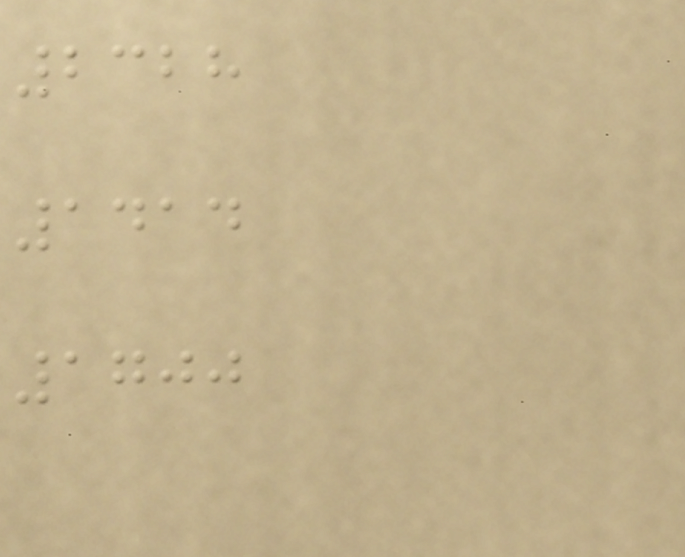2328
1414
1700
